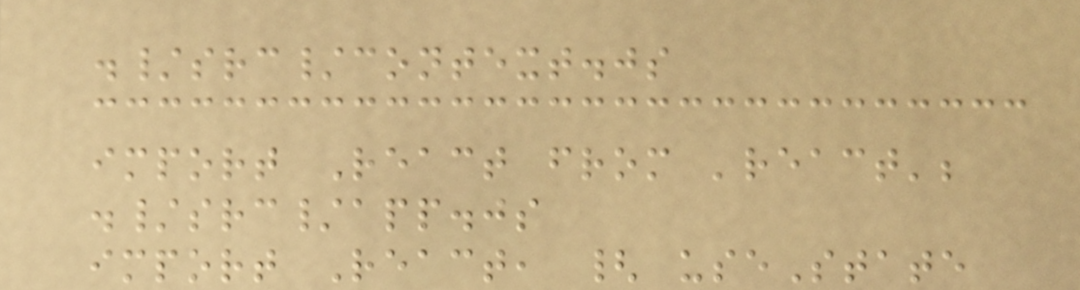./src/context.js
import React from 'react';
./src/app.js
import React, { useState
